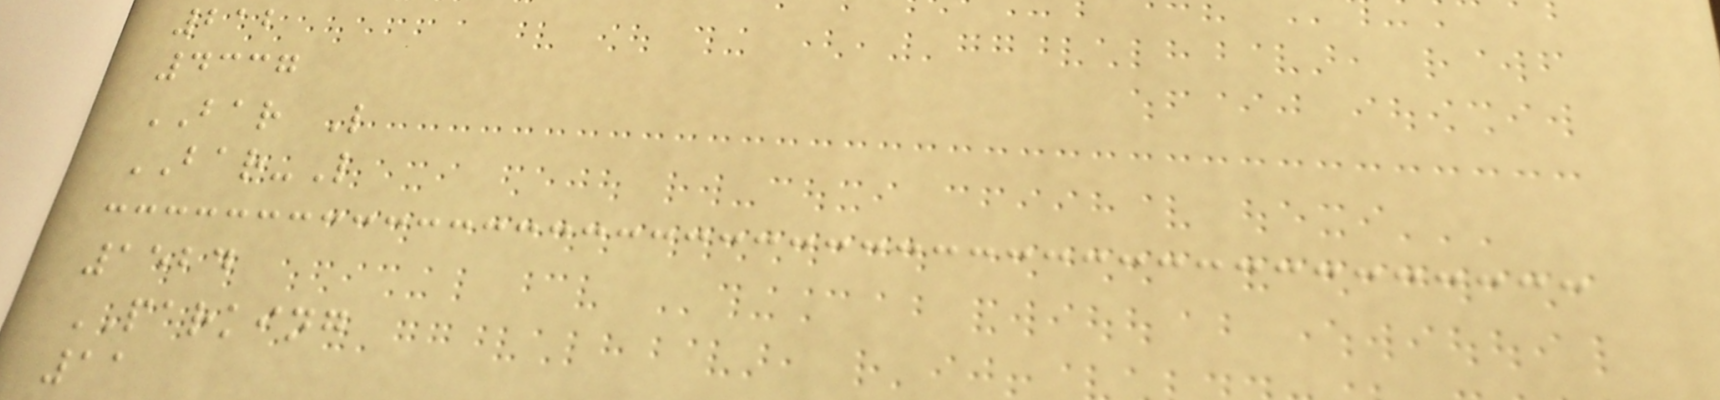212
4337
BAR L
BAR-L
1524
PARKING
11
